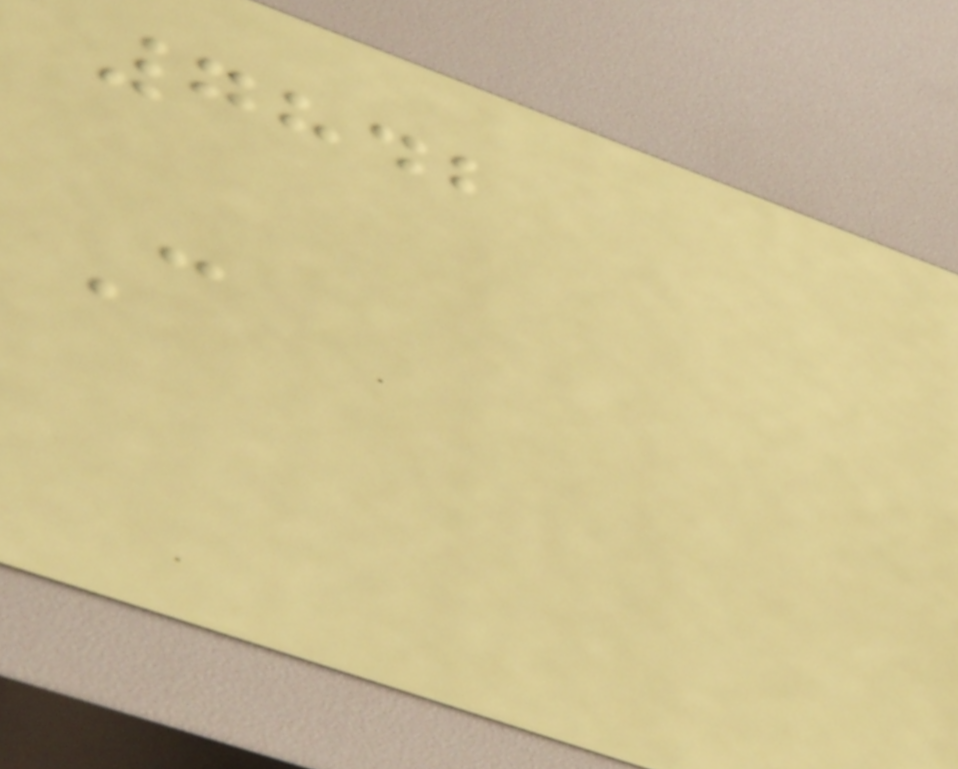7842
C
